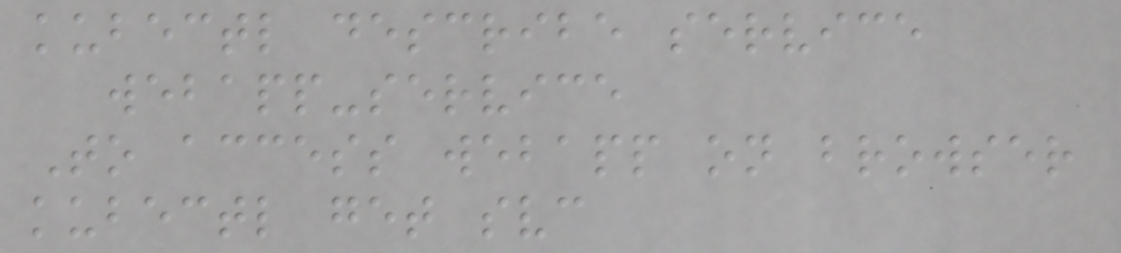kubectl describe service
webapp-service
To access webapp on browser
kubectl get svc
